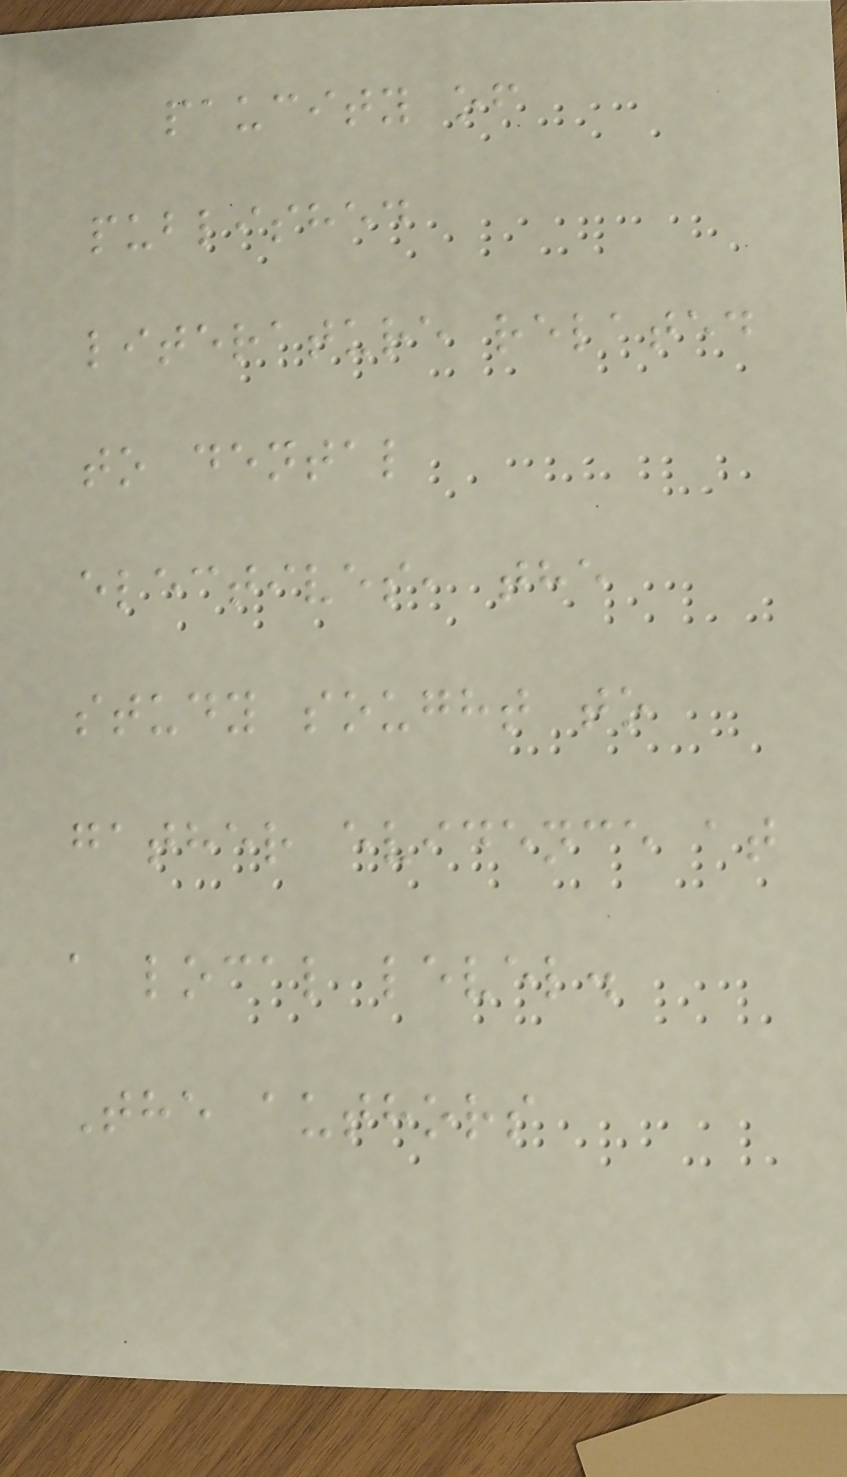paucity of
published
literature related
to dental
electives, the
study sought to
gather evidence at
a local level.
The authors
